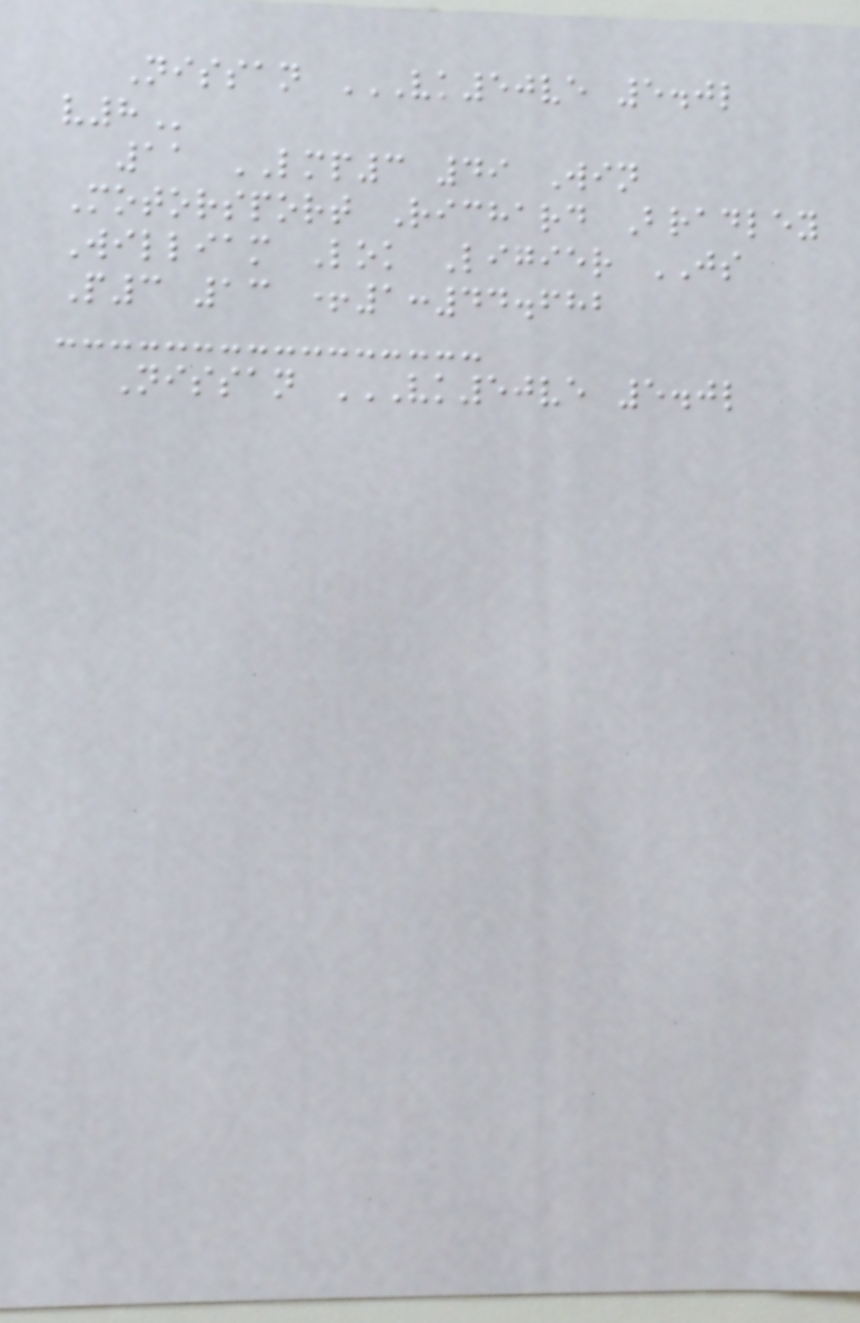Nissan VK50VE 5.0L
V8
11 LMP3 49 Win
Motorsport Richard Bradley
William Lok Ligier JS
P3 13 +1:44.682
Nissan VK50VE 5.0L
